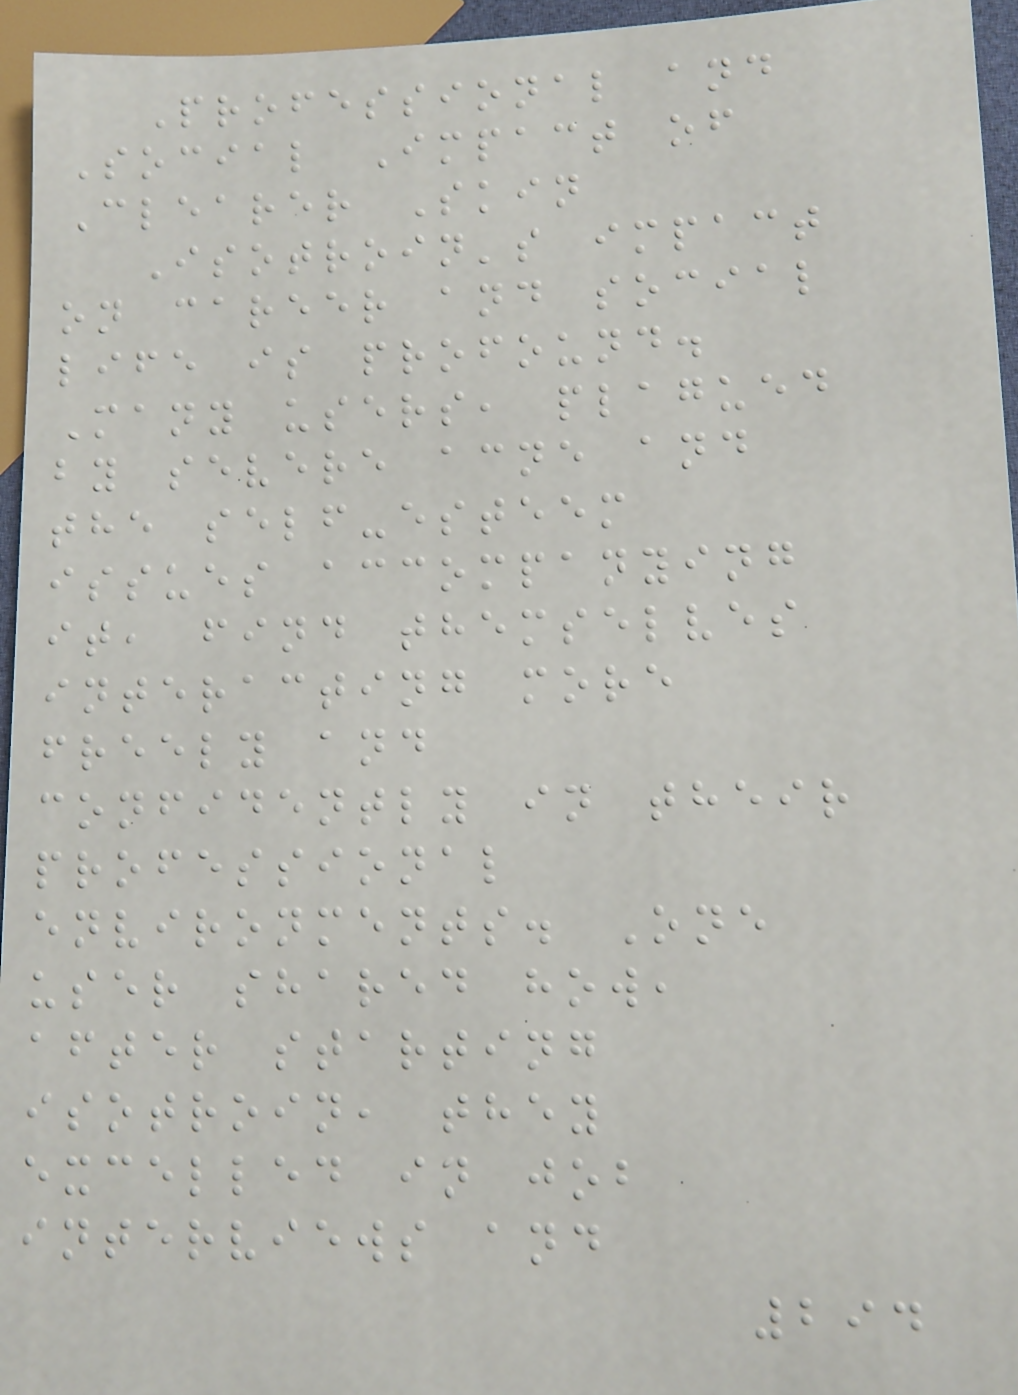Professional and
Social Impact of
Clearer Skin
Isotroin's impact
on career and social
life is profound.
Many users, plagued
by severe acne and
the self-esteem
issues accompanying
it, find themselves
interacting more
freely and
confidently in their
professional
environments. One
user shared how,
after starting
isotroin, they
excelled in job
interviews and
294
